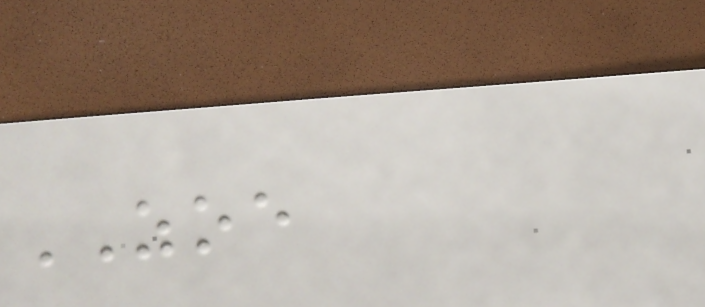ZOE
